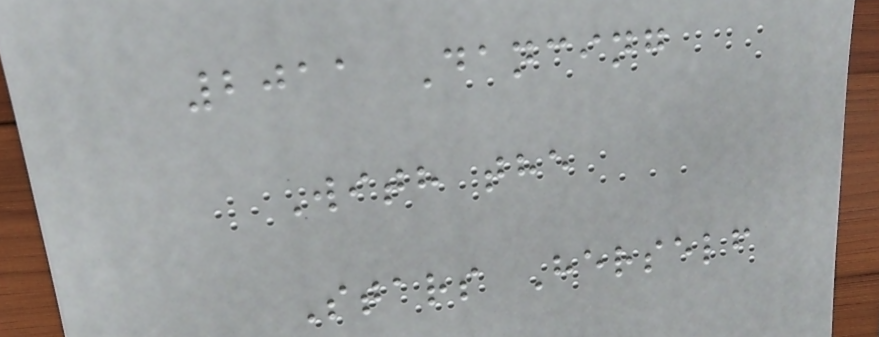2011 Dancing
With the
Stars Herself
